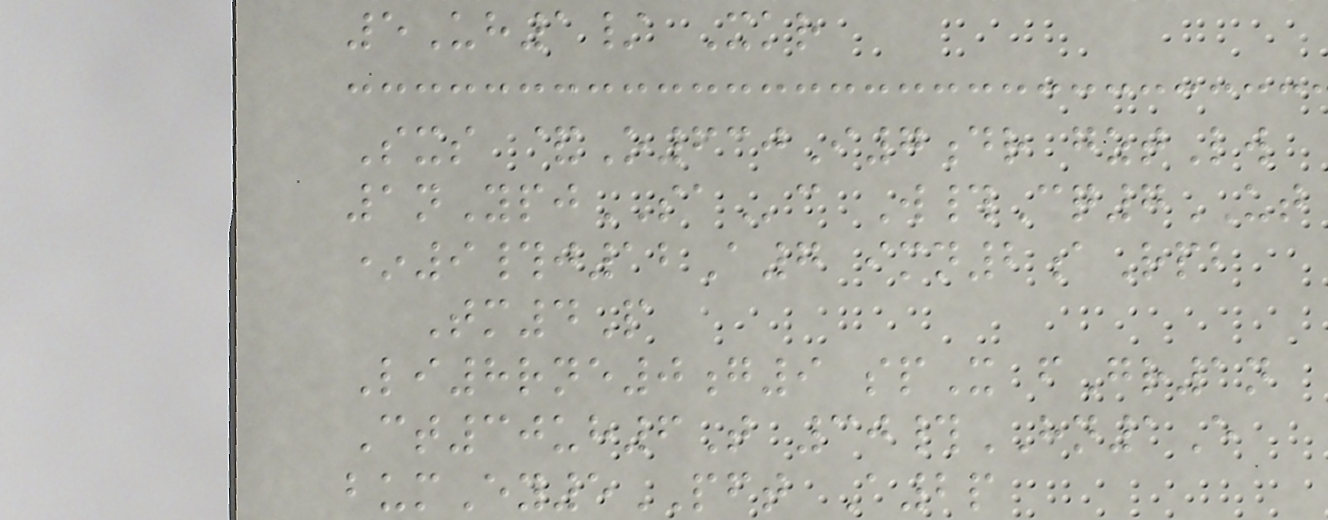5Uh1/ Xkr
Sxs &O630I7dr gztLw
1nYpjSAc W#Cq7UT
*9#j12A7 imn2aRpb
Tm4P
Li8rne0g9 spX fGr1n
Ct30uh6T 30#HN1E
bumEy5PFT A2p
